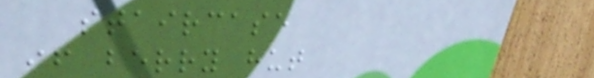staircase
if berry hut
